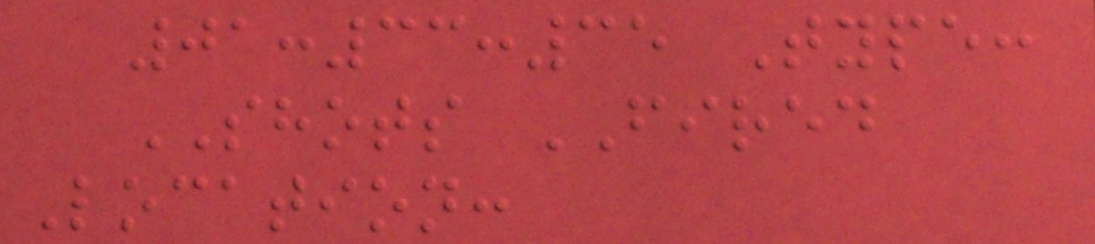01:33:35 Type:
SHOTS FIRED
Location:
